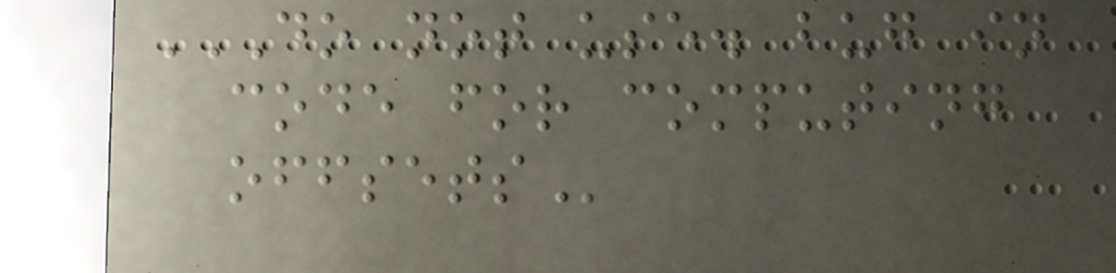DO NOT USE. BUG IN
CODE FOR COMPUTING
OFFSETS
